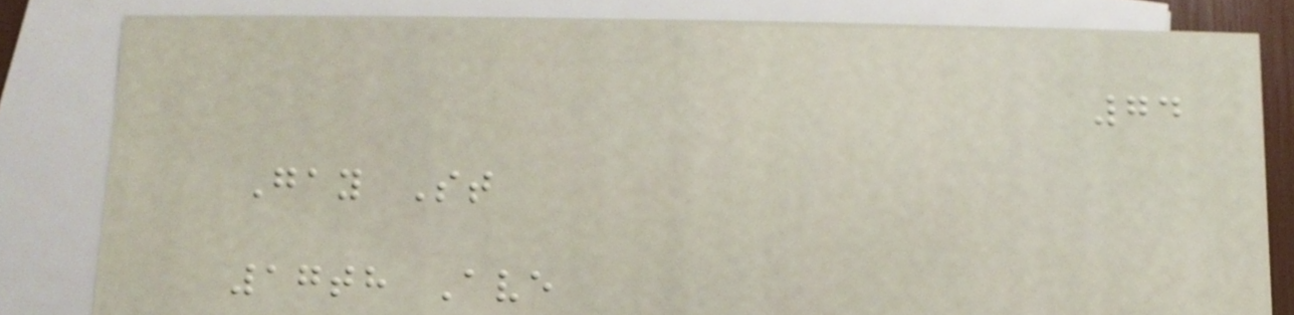74
Gay St
17th Ave
